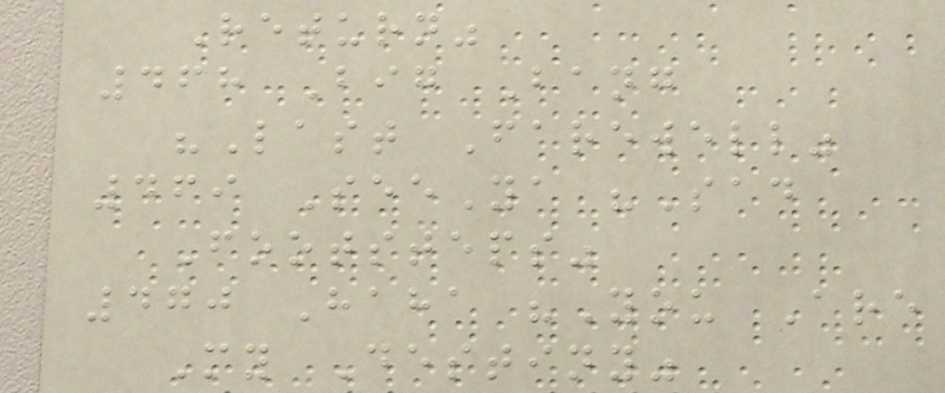Return"
468 Big Bang
"Last Farewell"
469 SeeYa "Sad
Footsteps"
470 Haha "You Are
My Destiny"
